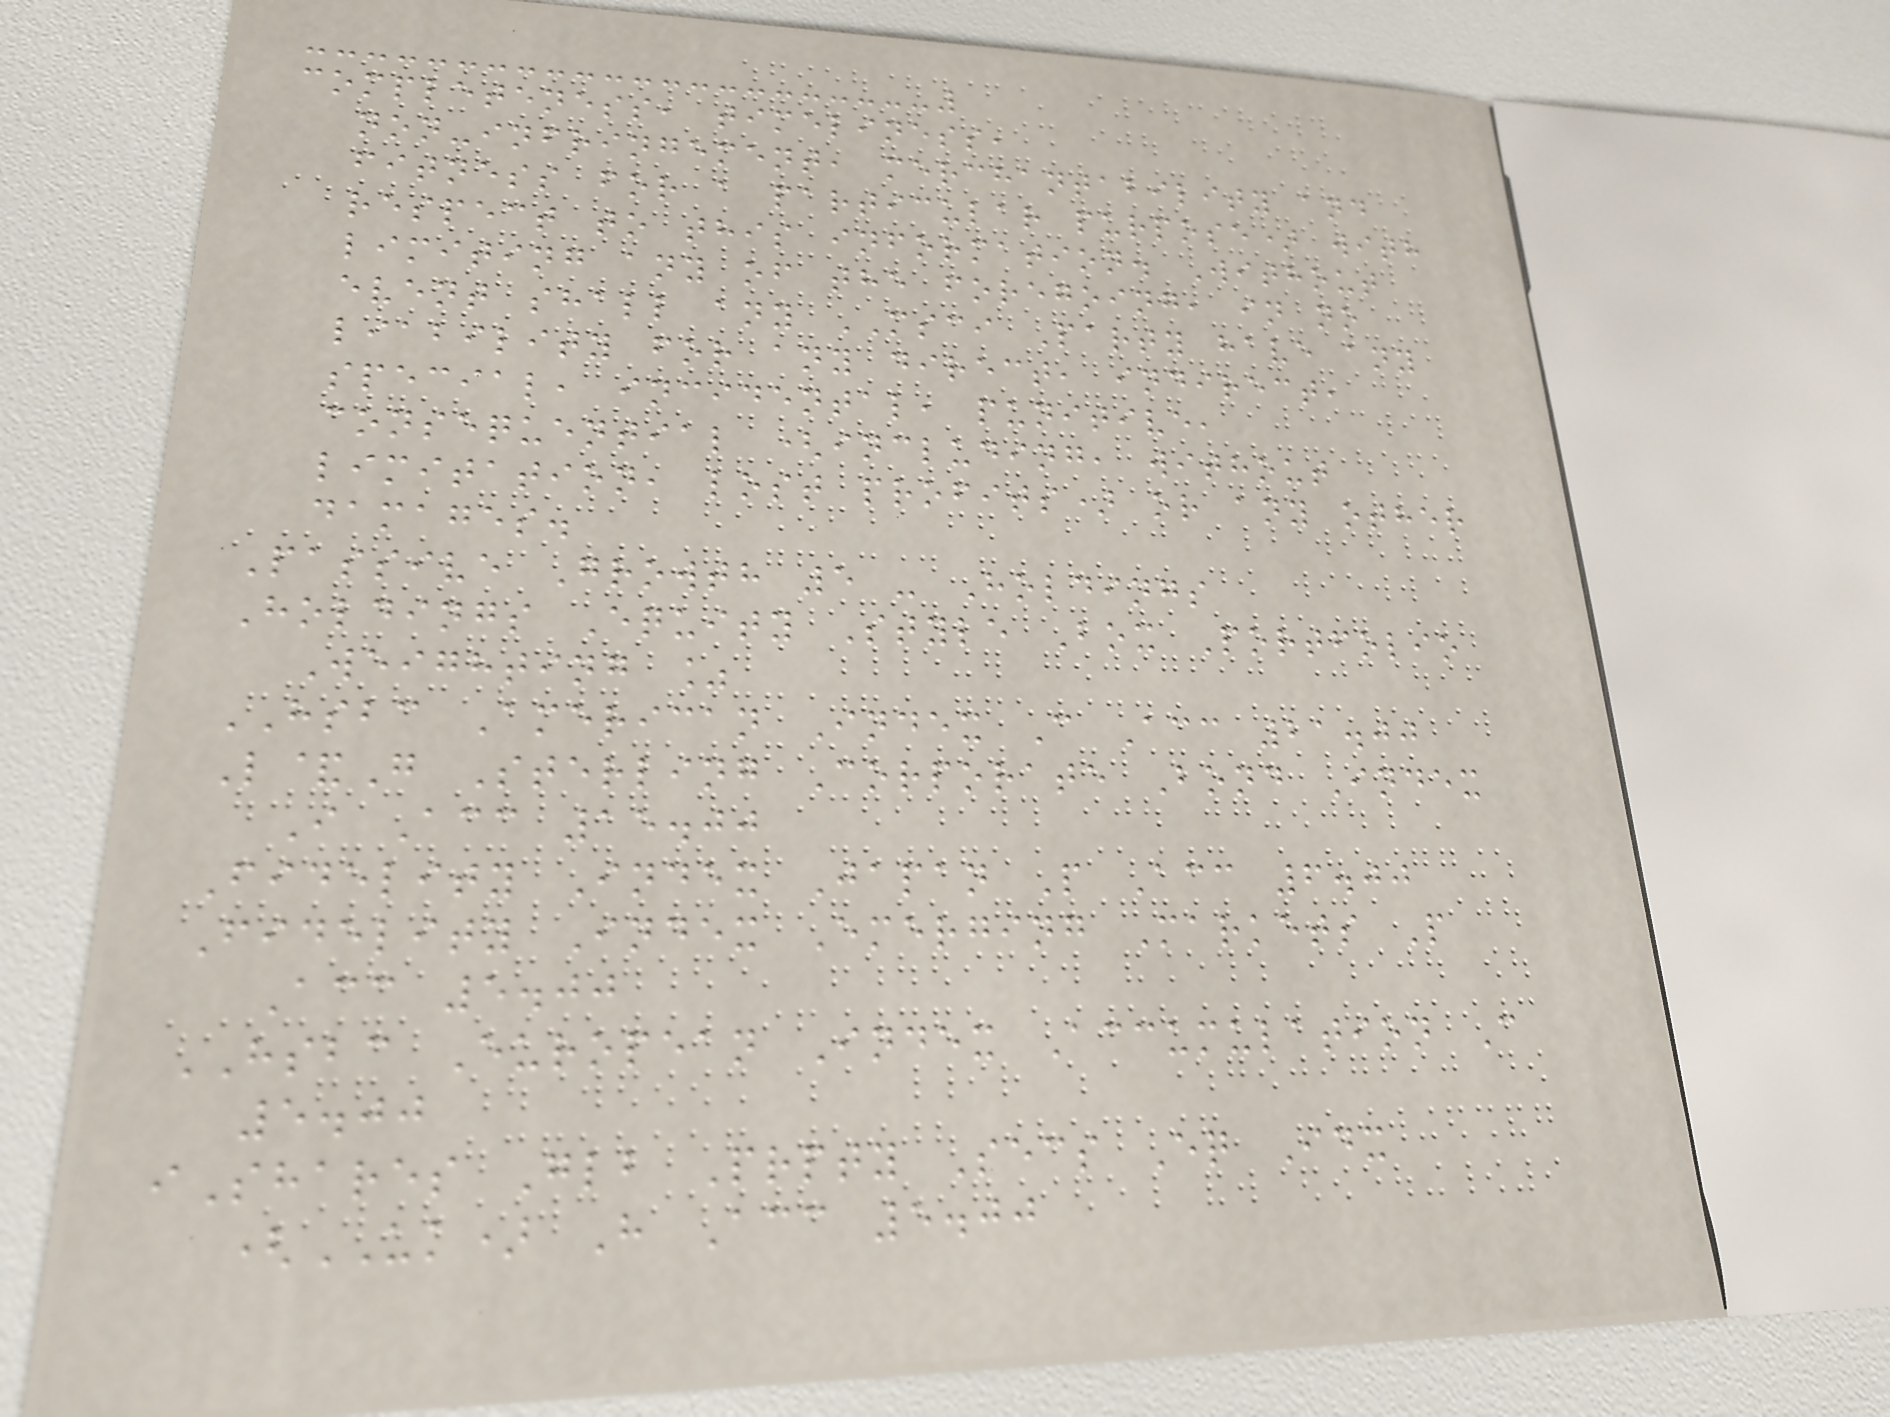completeness, timeliness,
non-infringement, merchantability and
fitness for a particular purpose) with
respect to this information. Without
limiting any of the foregoing, in no
event shall any MSCI Party have any
liability for any direct, indirect,
special, incidental, punitive,
consequential (including, without
limitation, lost profits) or any other
damages.
Passive Growth 5 - Holdings
Holdings Equity Style Box Portfolio
Weighting %
HSBC American Index C Acc 21.00
L&G Sterling Corporate Bond Index
I Acc 15.00
Fidelity Index Japan P Acc 6.00
Fidelity Index Emerging Markets P
Acc 5.00
HSBC European Index Accumulation C
5.00
iShares Glb Prpty Secs Eq Idx
(UK) H Acc 5.00
